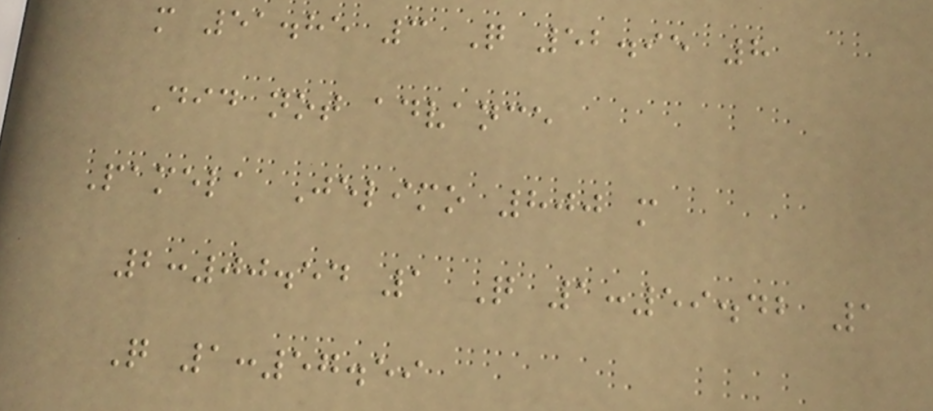m 51.85 3 Q 52.95 8
Did not advance
Pamela Jelimo 800 m
2:00.54 1 Q 1:59.42 1
Q 1:57.59
